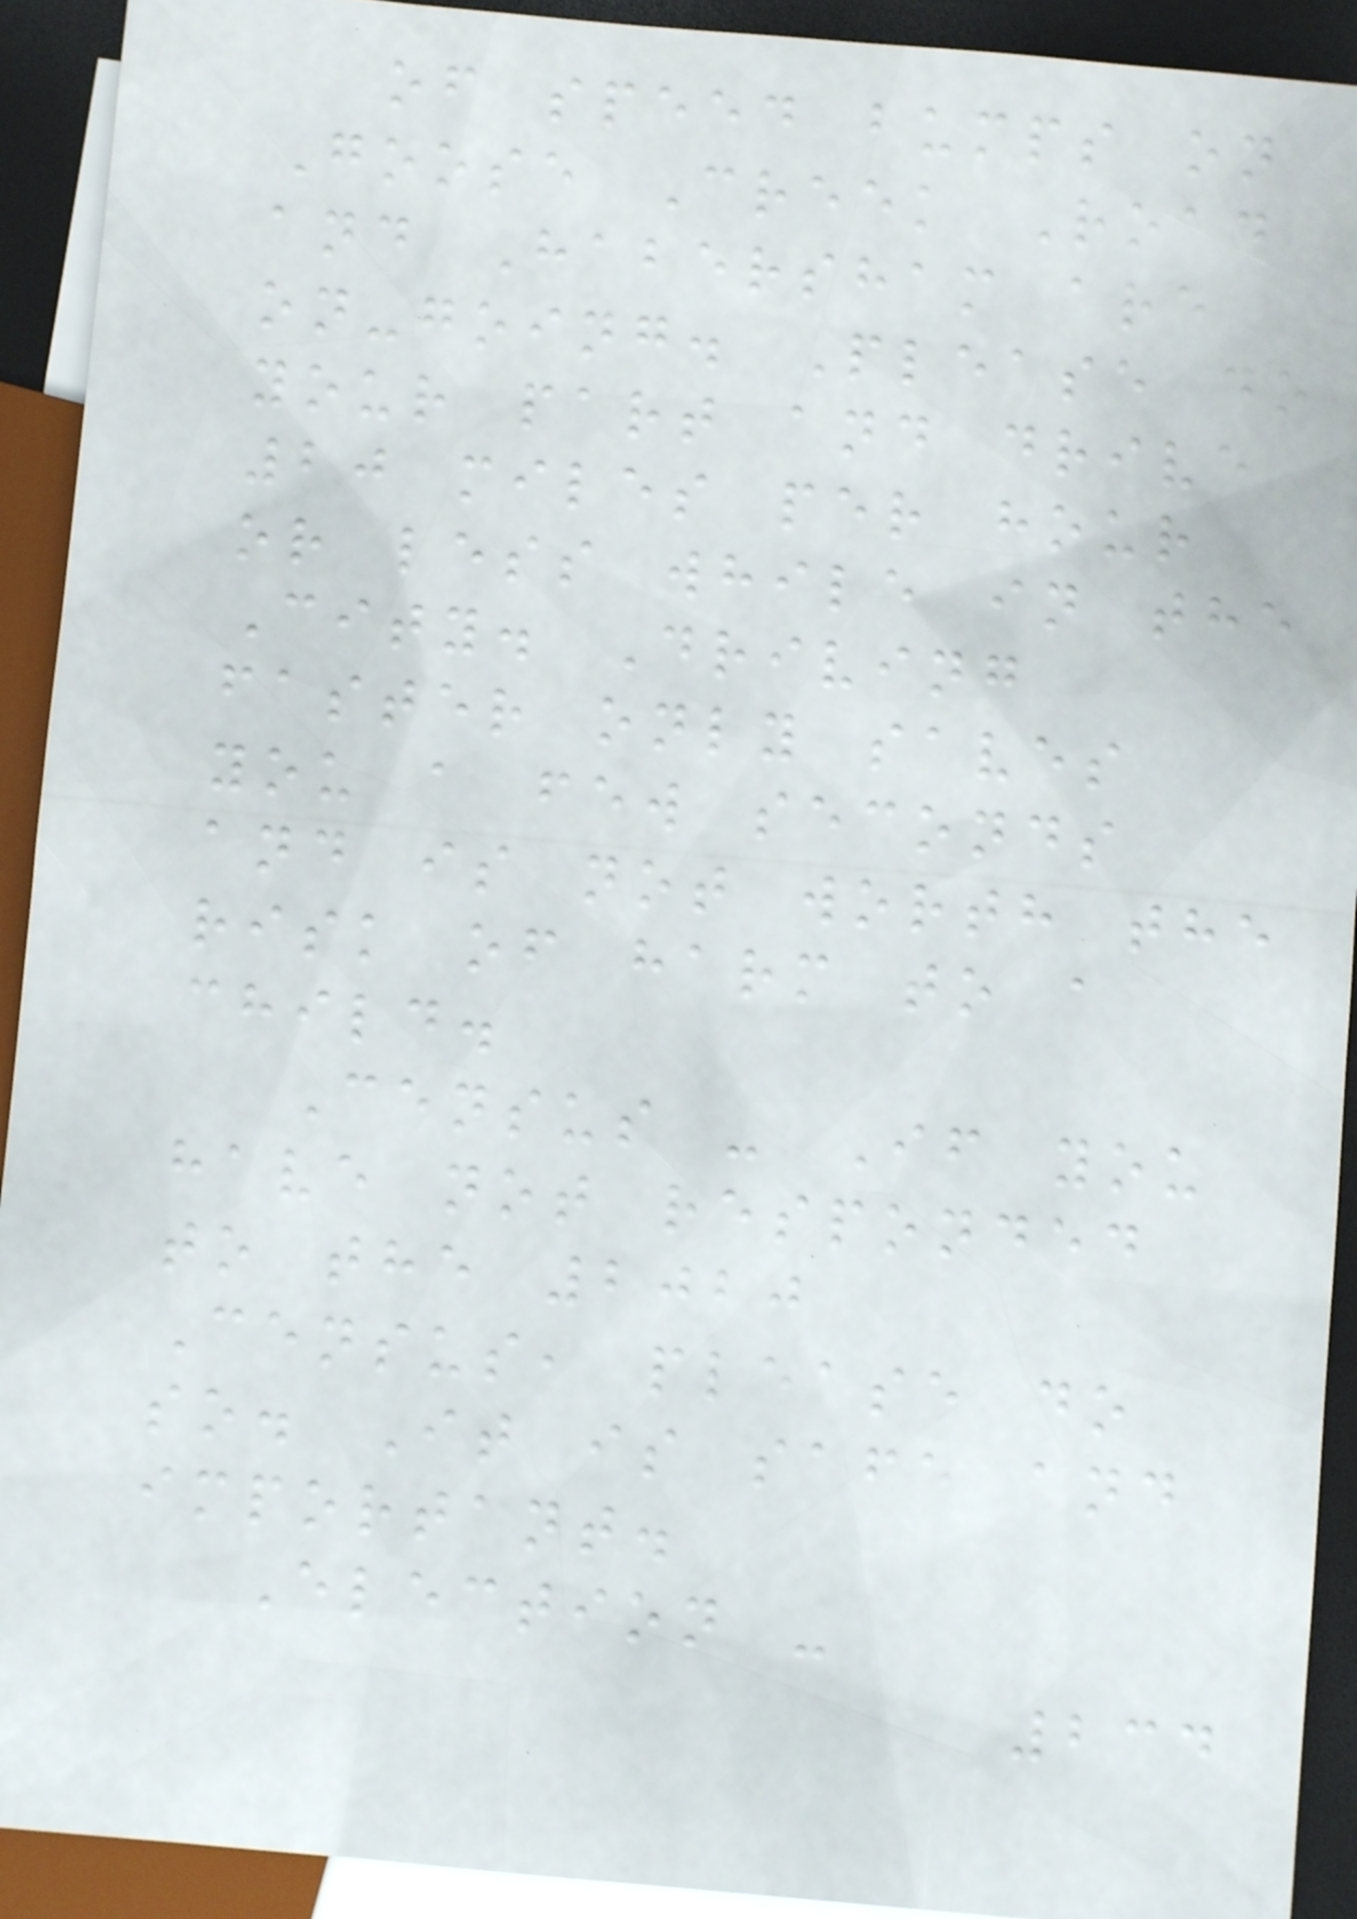of speed bumps on
Goose Creek Road
and Habersham are
on-going. Please do
your part and drive
20 miles per hour
or less while in the
City. Driving
faster only saves
you a few seconds
and is not worth the
risk of harm to a
child.
Census - If you
have not responded
to the 2020
Census, please do
so. It is safe and
important.
Election -
234
